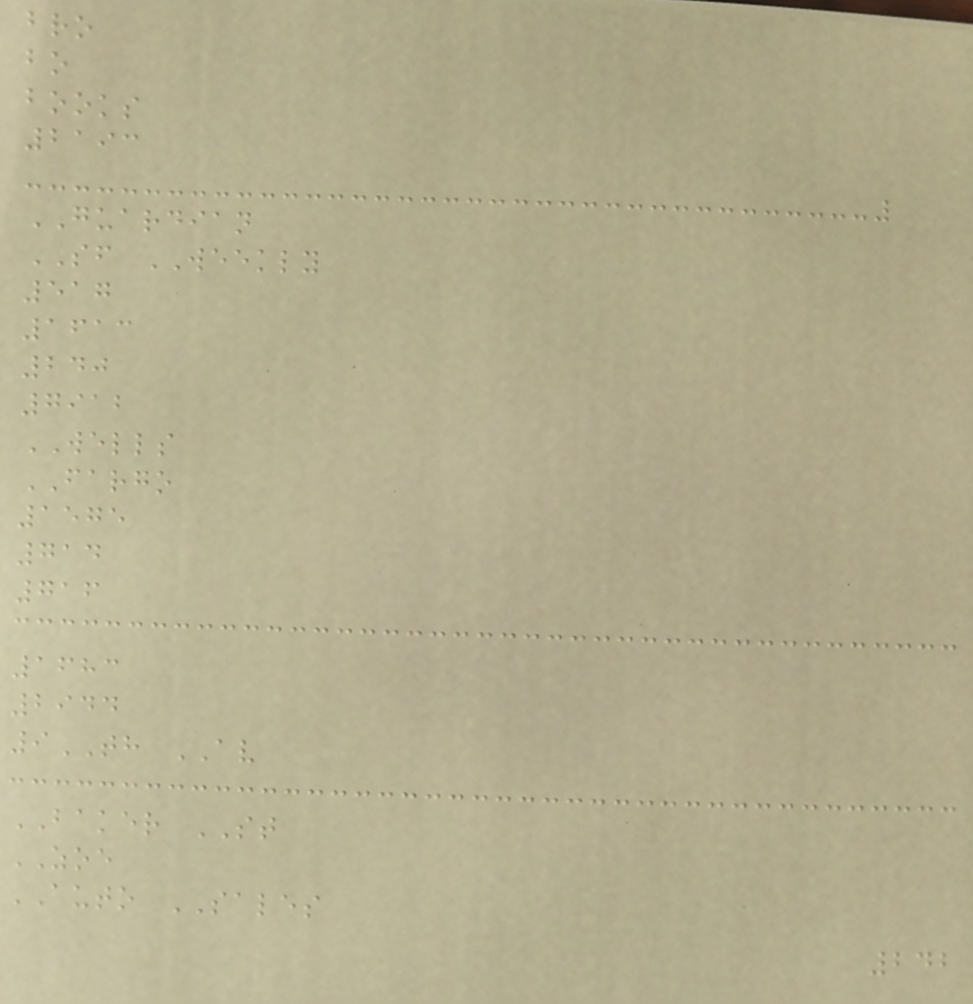bro
bo
books
2193
GUARDIAN
SF WEEKLY
517
1613
240
7912
WELLS
FARGO
1575
714
716
1683
2944
9TH AV
BAKER ST
ZOE
AUTO SALES
242
